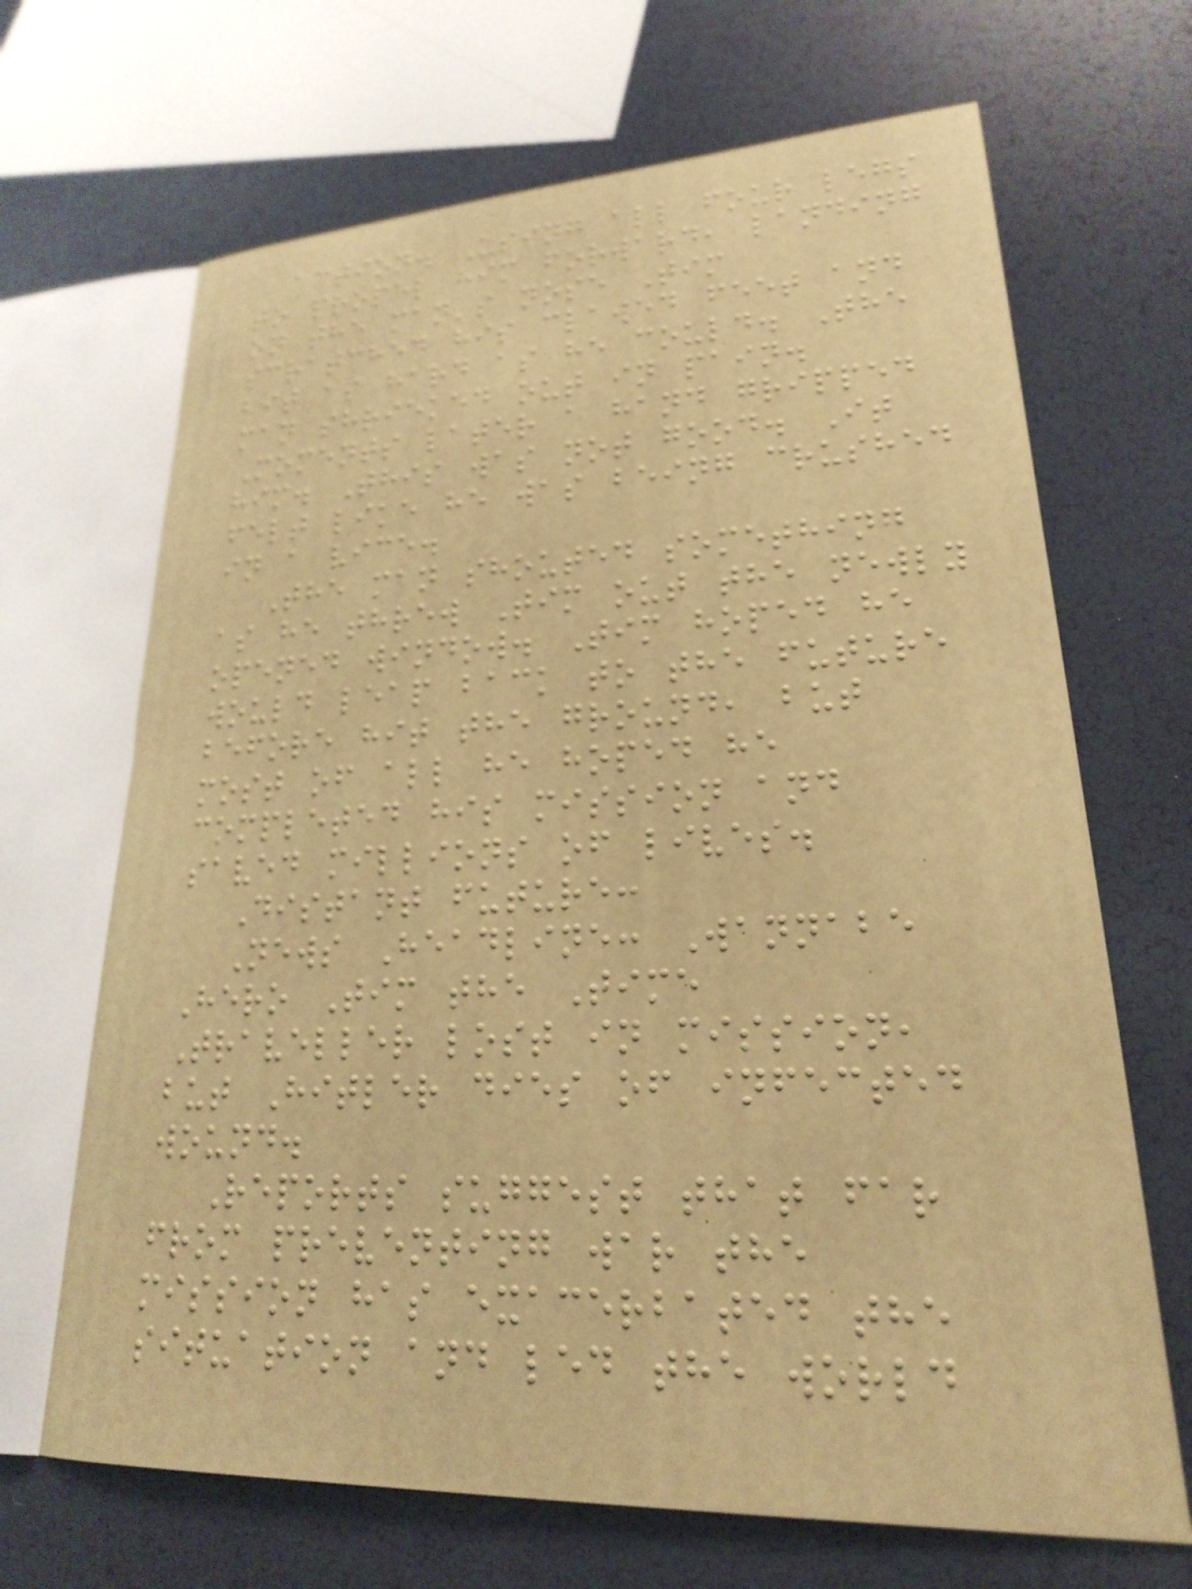action. Using all four legs
to propel him forward, landing
on the man's nose Tim
scratched his clawed feet and
bit as hard as he could. The
man shrieked out in pain.
Moments later a hand gripped
him. This was not good. It
felt like he was being crushed
in a vice.
The man shouted something
as he threw Tim out the newly
opened window. Tim hoped he
would leap back to the future
before hit the ground, but
most of all he hoped he
completed his mission and
saved millions of lives.
Distant future:
News Headline: Wannabe
Hero Tim the Time
Traveller lost in mission,
but Hitler dies of infected
wound.
Reports suggest that far
from preventing war the
mission has exacerbated the
situation and led the world
